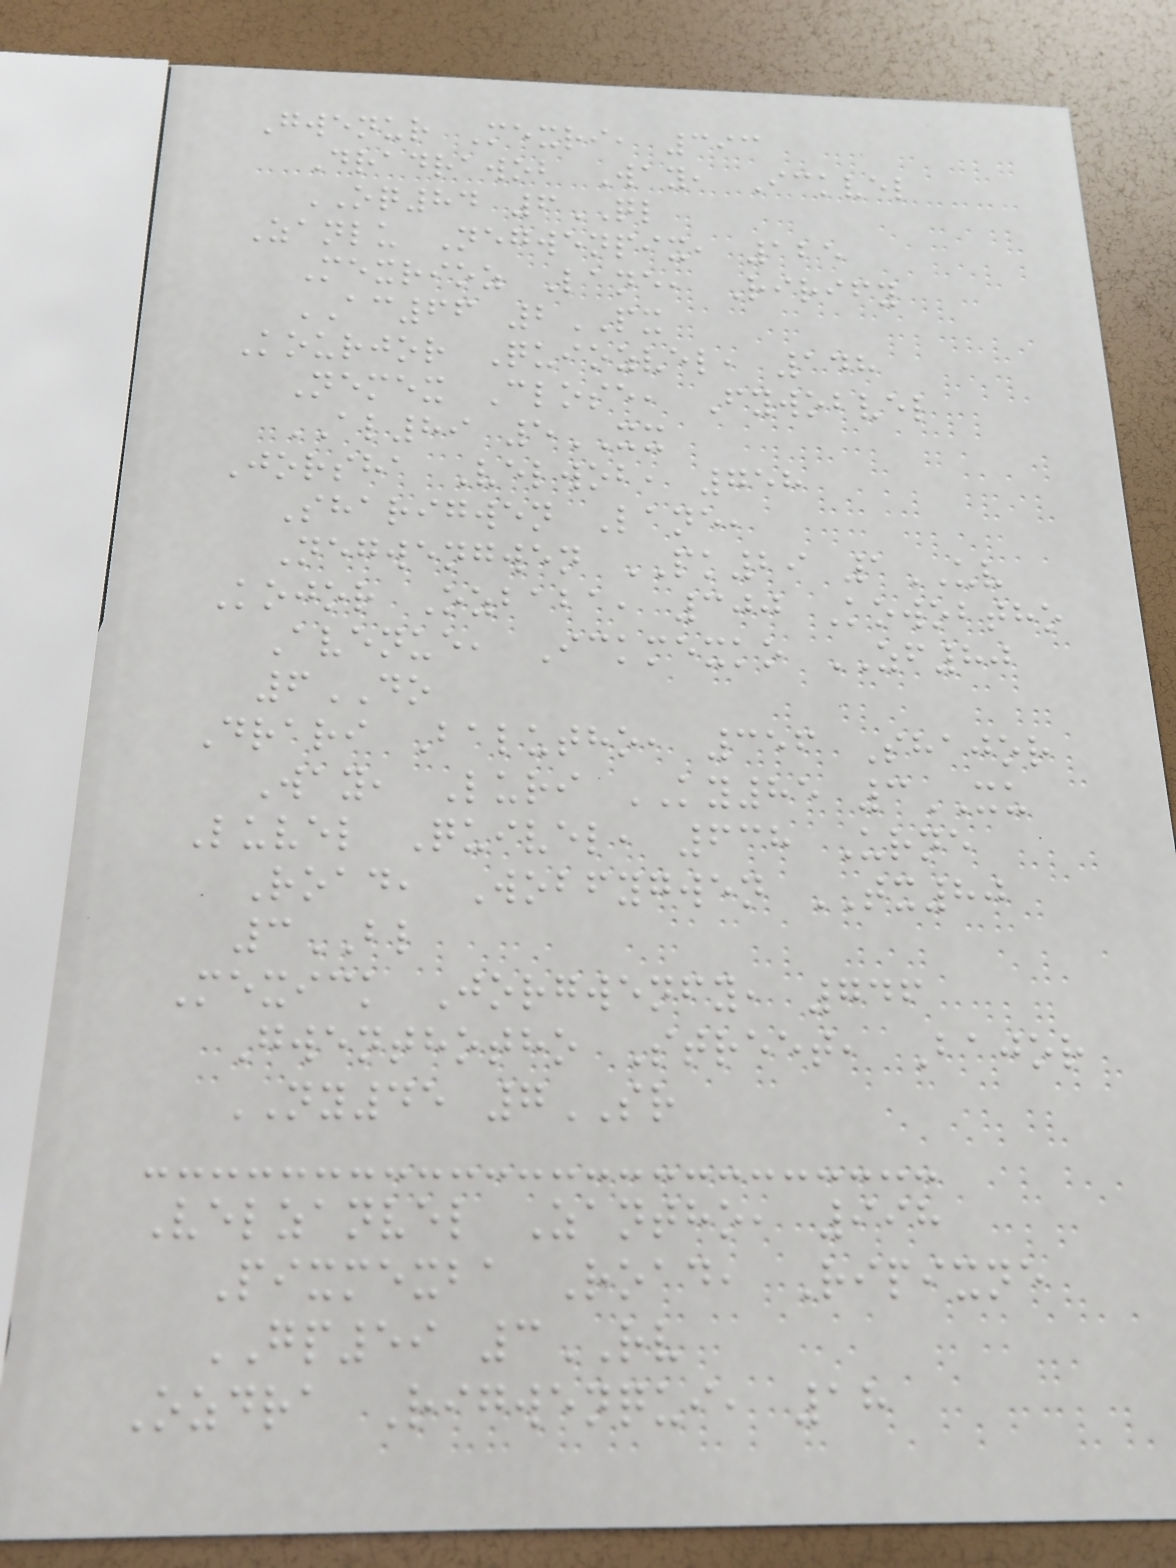Gwenur Mexri, 393
Dradrawob Way, Ickvel
OQ84 6QL
Zanlu Negwenpix, 125
Mexrioz Lane, Rirify
AC66 2PX
Kourjor Quiozvel, 148
Nemex Close, Fywobvel
AL89 5XX
Jorsha Velwob, 758
Sharigwen Lane,
Negwengwen PK29 1UV
Kojor Ozbaba, 300 Kowobtho
Avenue, Ickmexko ZF80
6DO
Drari Balutho, 356 Shajor
Way, Luri KY85 3XU
Luvel Quivel, 638 Urne
Road, Wobfygwen TX80
3BL
Mexick Jorgwenfy, 746
Gwenthotho Street, Bajor
NY45 7SR
Velzanvel Zantho, 998
Pixmexba Road, Ripixne
GP59 3RV
Ozdra Rigwenqui, 18
